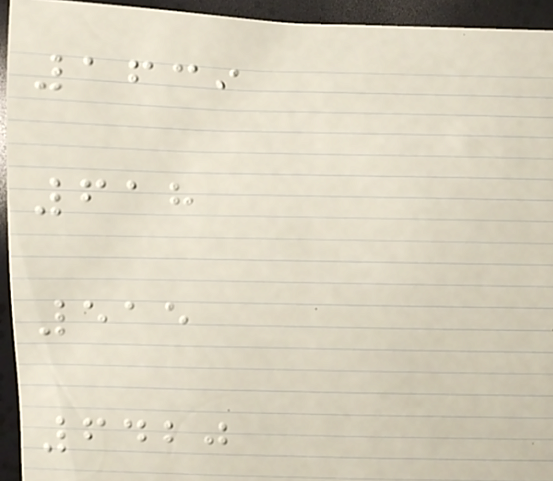1639
618
515
6420
